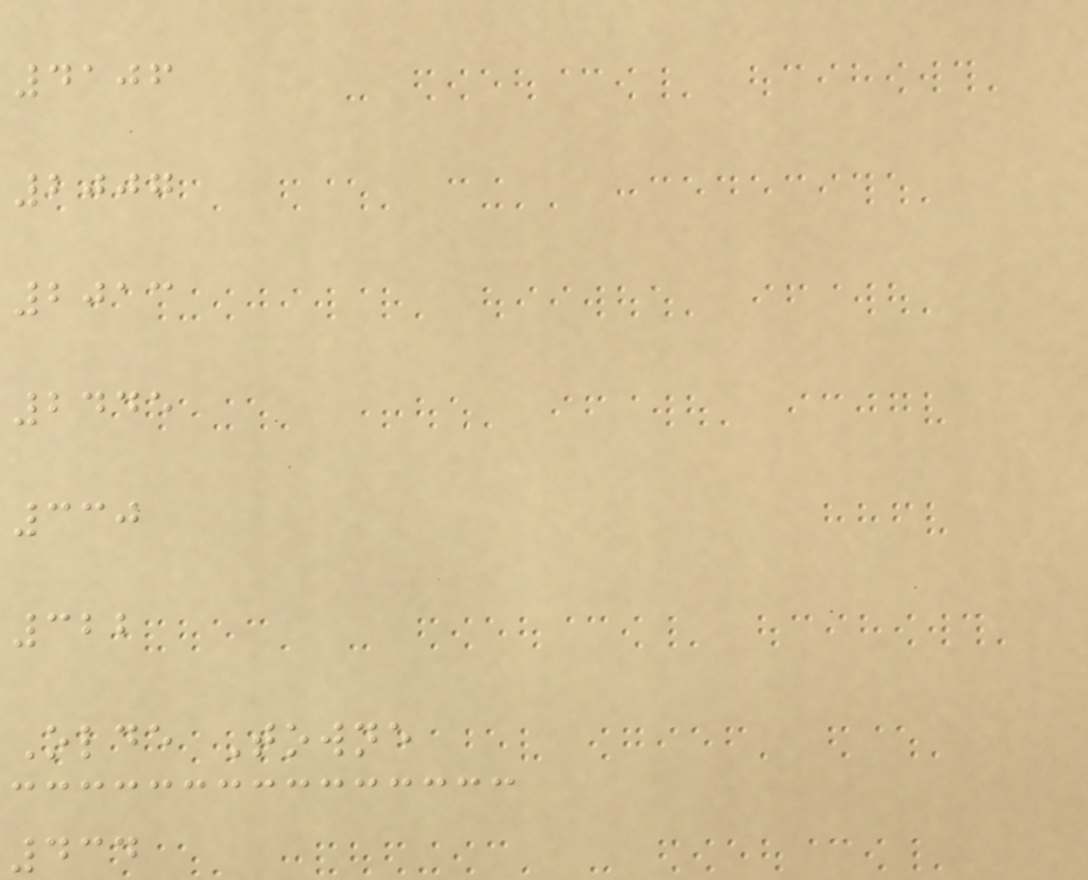4106
2007
2013
2445
330
322
Olde Towne
434
